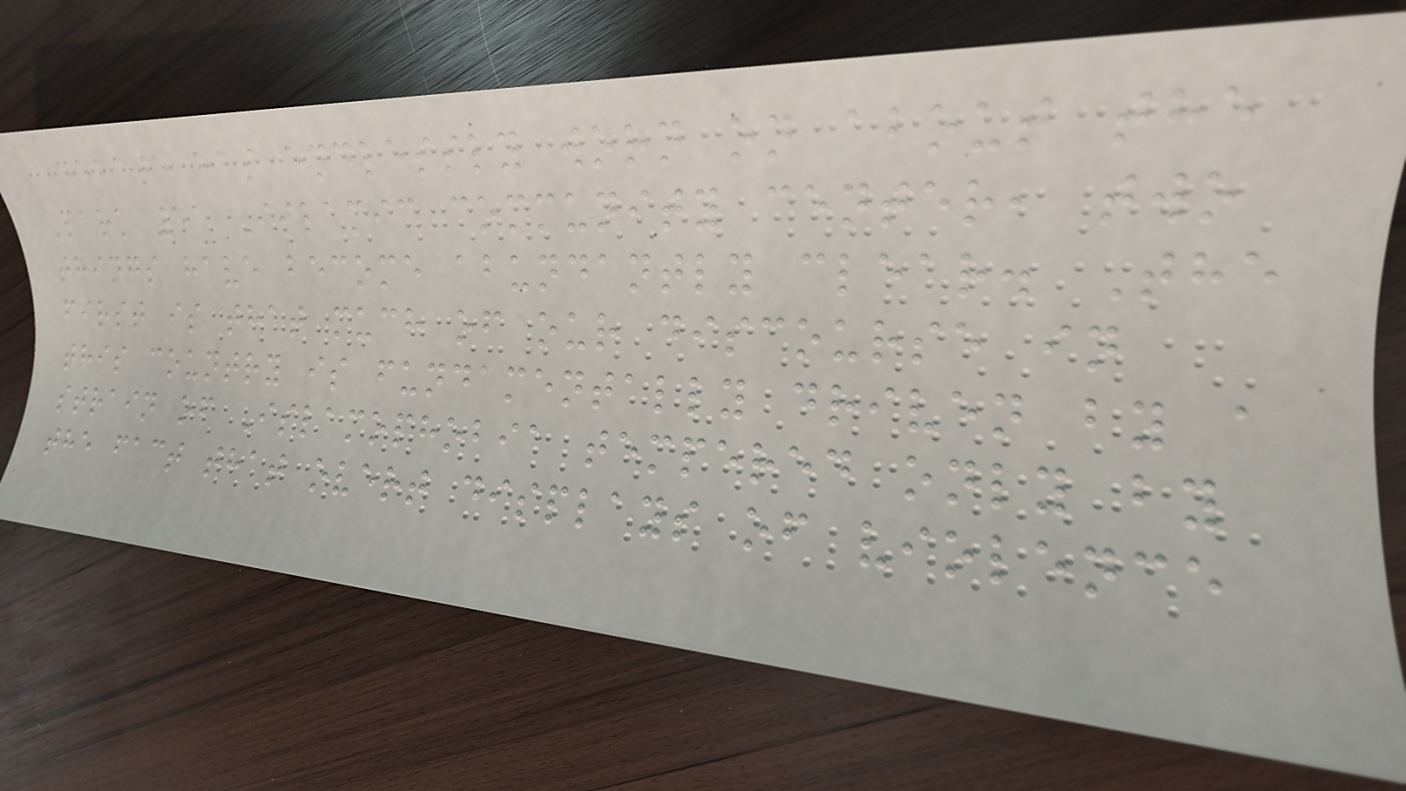debate has endlessly worn on about the
Park 51 Islamic community center, two
things have become abundantly clear. The
first is that much of our discourse in
this country is fundamentally driven by a
strain of Islamophobia tempered only by
the fact that overt displays of violence
